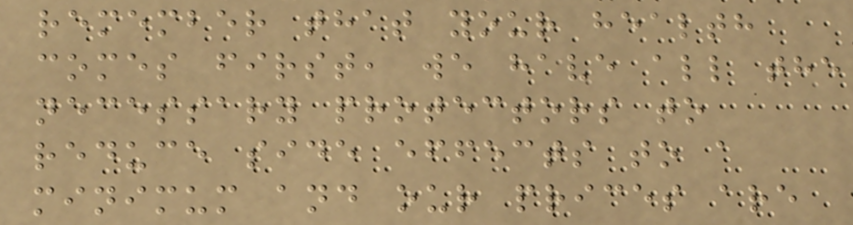remember that your health
comes first, we have all the
necessary protectors to
reduce side effects to a
minimum and our prices are
